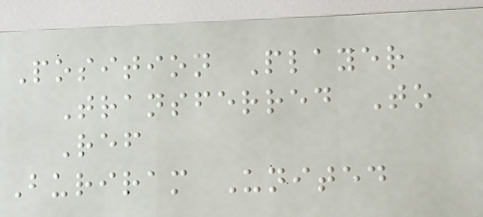Position Player
Transferred To
Ref
Buriram United
